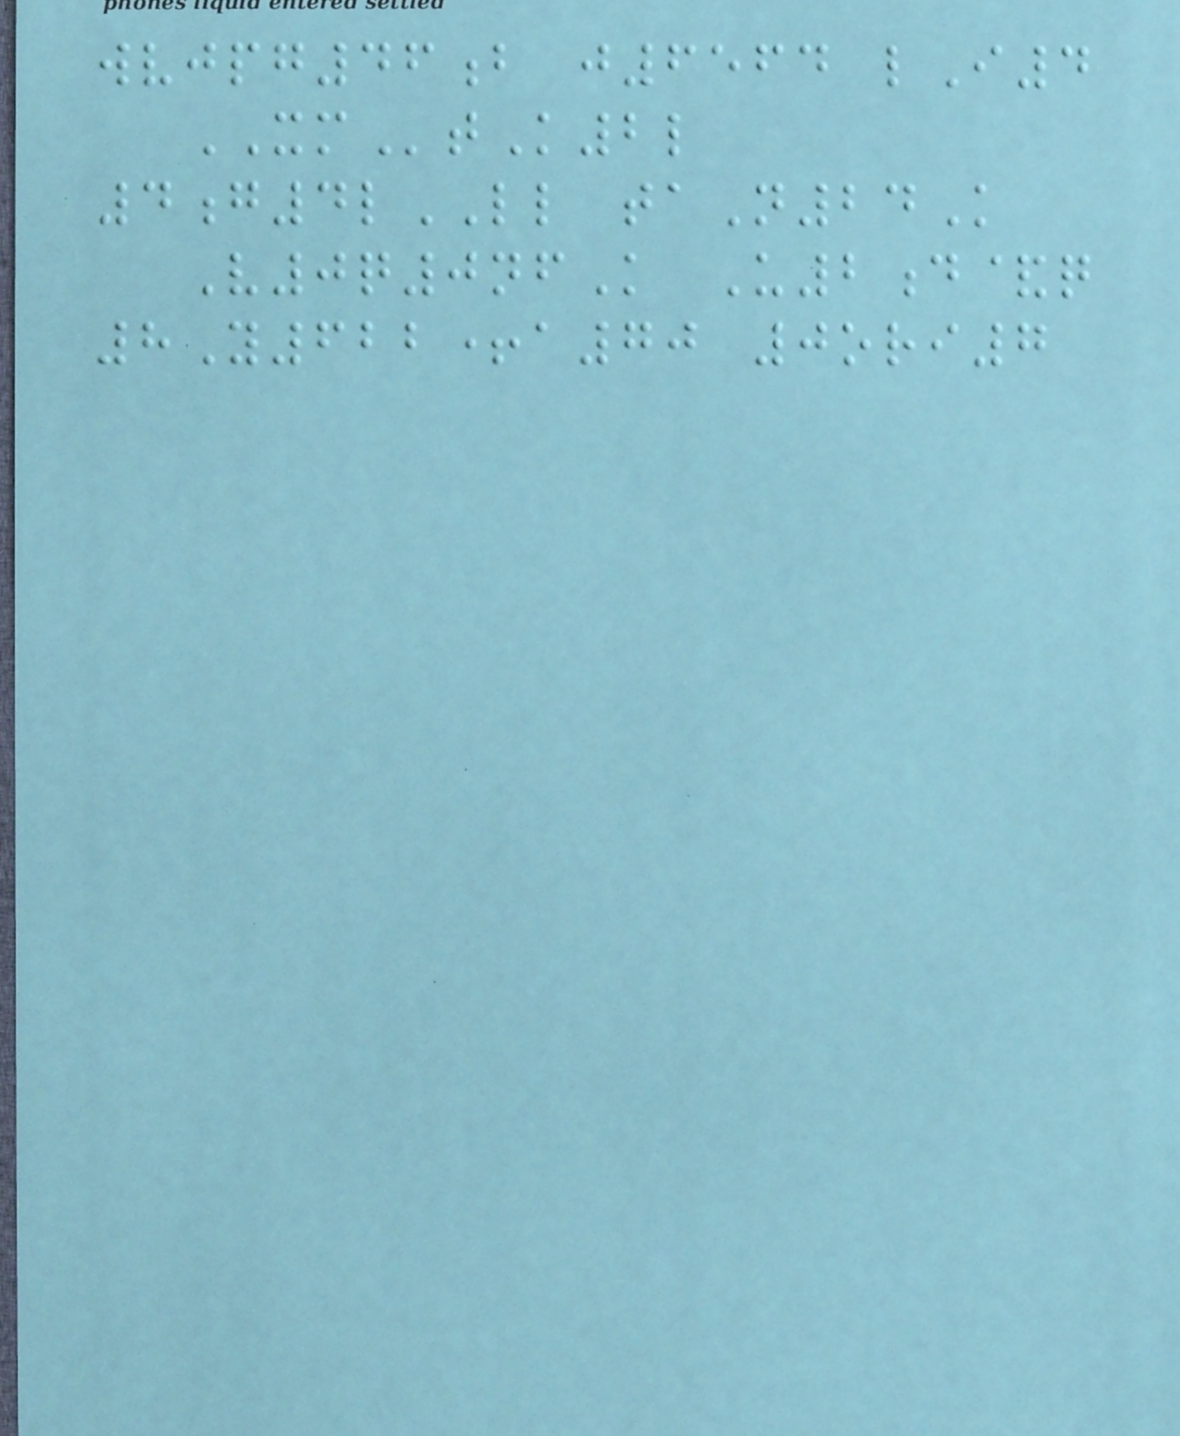wvjpg46b j6564 lI4
XMtK2l
4g4lLL taN24K
V0q0nfK U2d&q
8Y622+a70 0ori7
